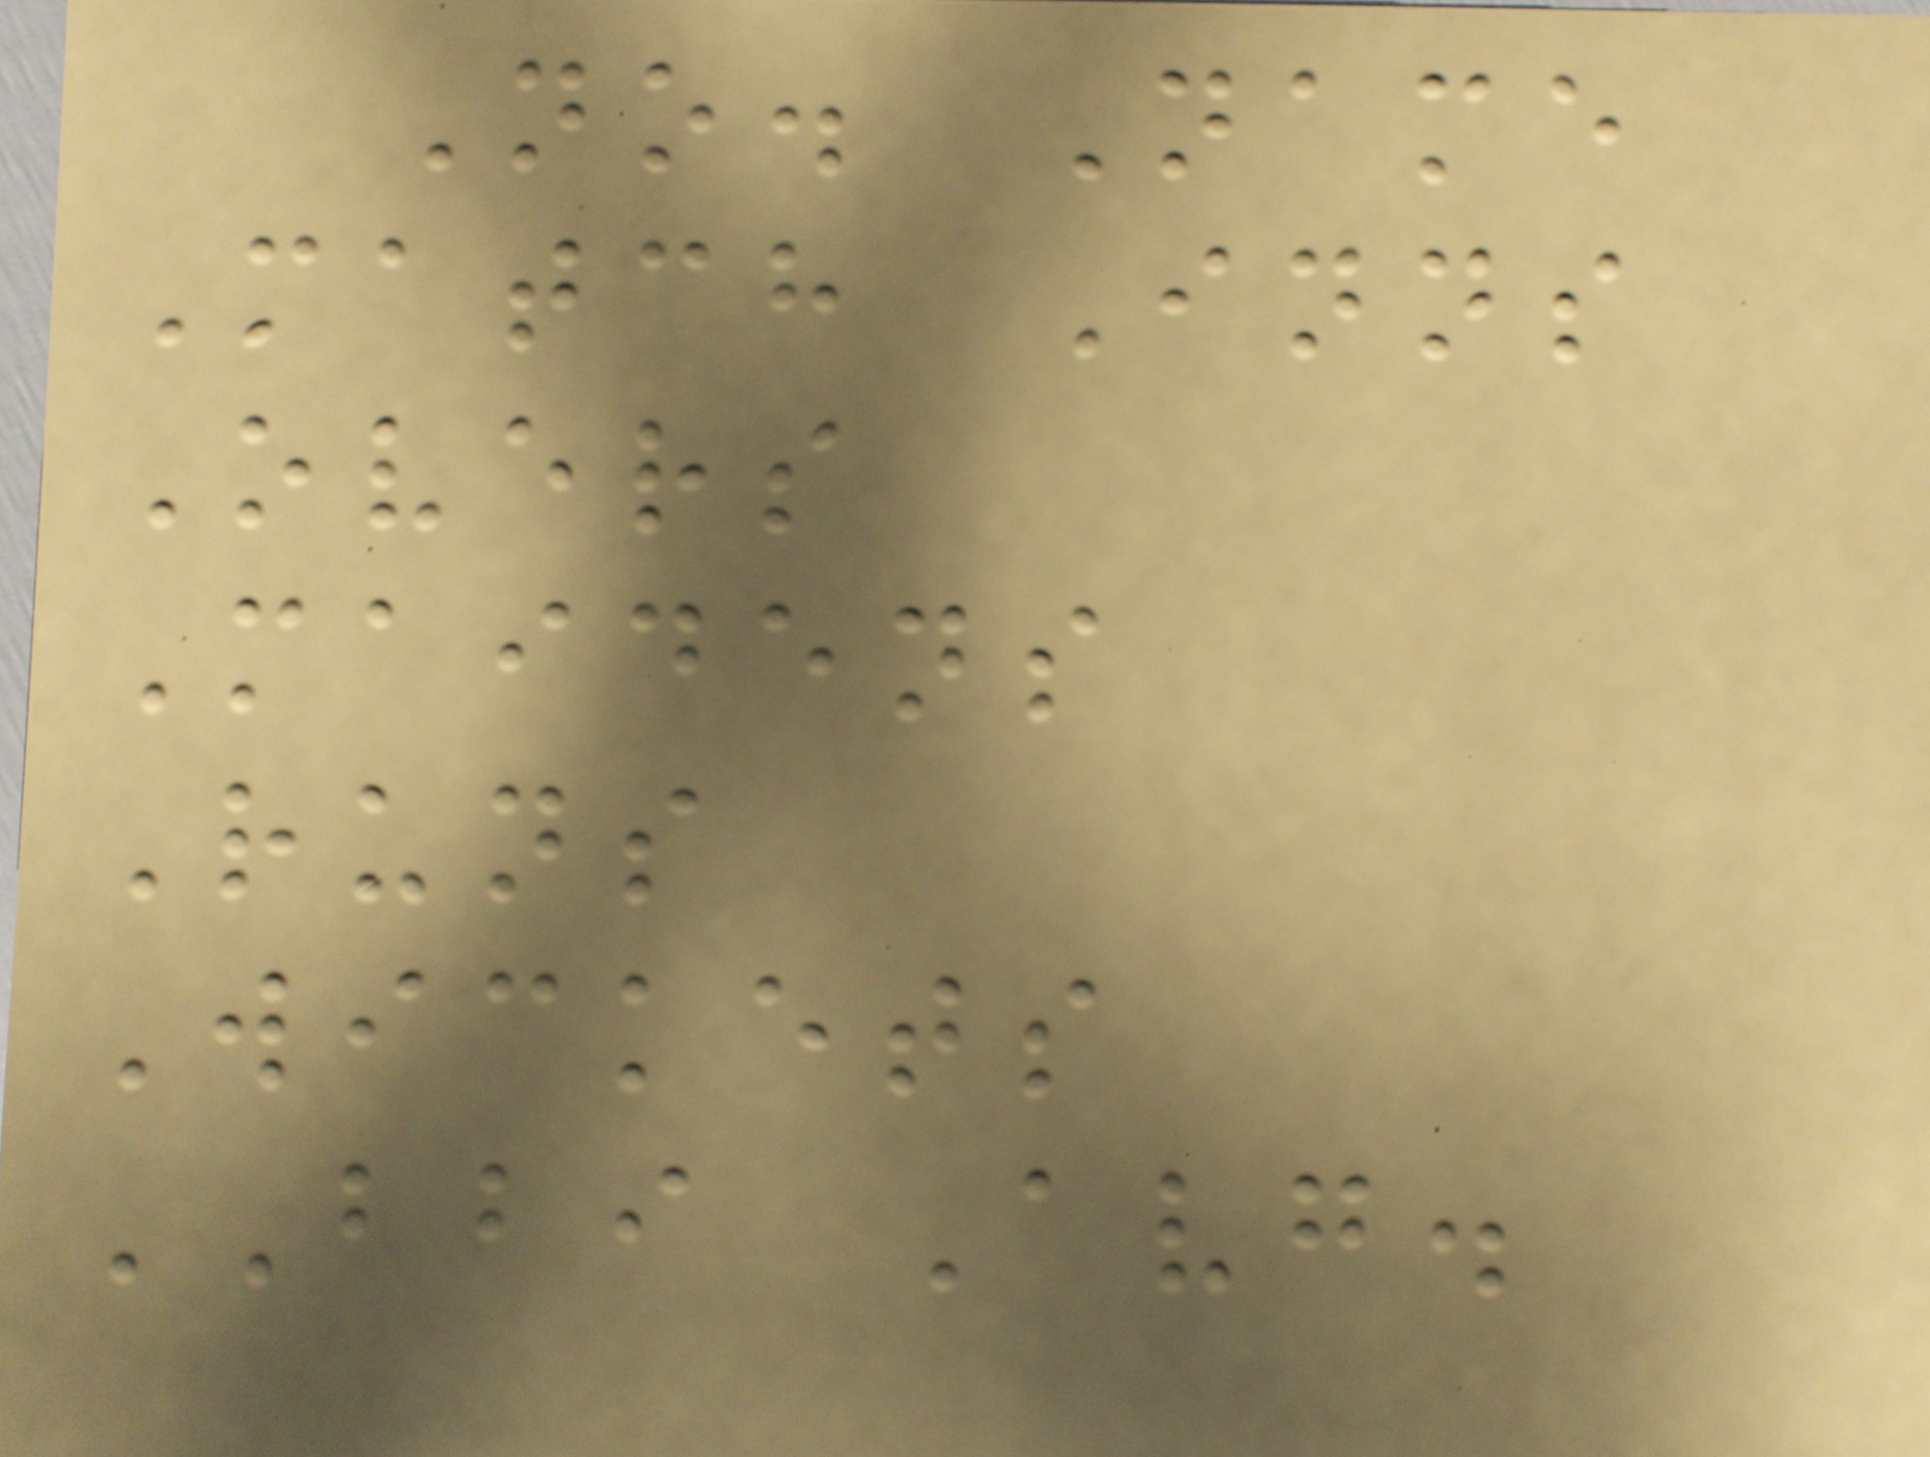No. Name
Match Inns
Overs
Maidens
Runs
Wickets
BBI Avg.
